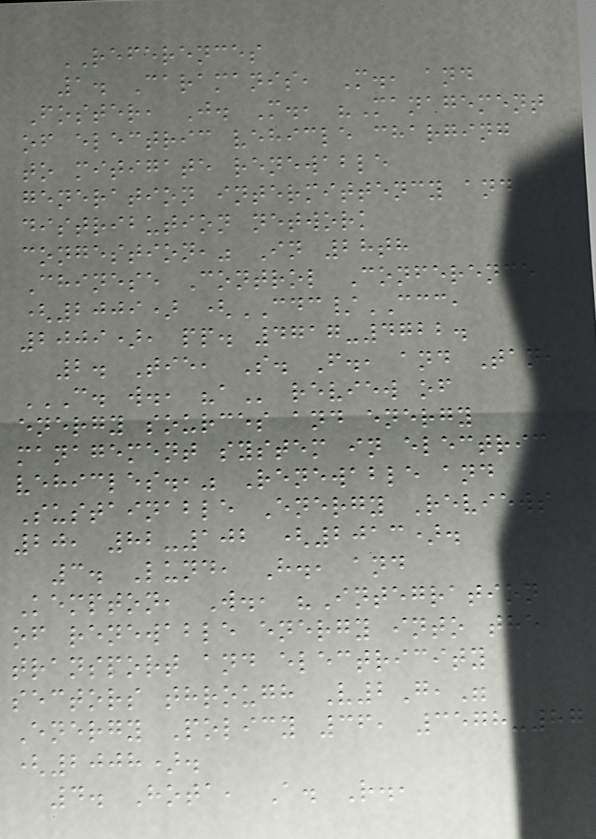REFERENCES
1. Caramanis, M., and
Foster, J. M., "Management
of electric vehicle charging
to mitigate renewable
generation intermittency and
distribution network
congestion," In 28th
Chinese Control Conference
(2009) (CDC/CCC,
2009), pp. 4717-4722.
2. Tie, S. F., and Tan,
C. W., "A review of
energy sources and energy
management system in electric
vehicles.," Renewable and
Sustainable Energy Reviews
20, 82-102 (2013).
3. Lund, H., and
Kempton, W., "Integration
of renewable energy into the
transport and electricity
sectors through V2G,"
Energy Policy 36, 3578-87
(2008).
4. Hota, A. R.,
